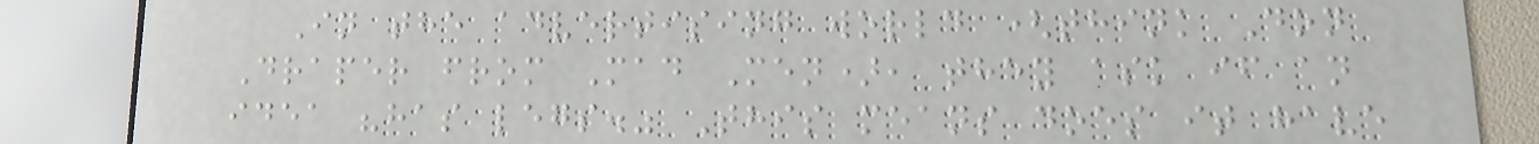In the advertising world (think Don
Draper from Mad Men), they ask if an
idea "has legs." This means does it have
